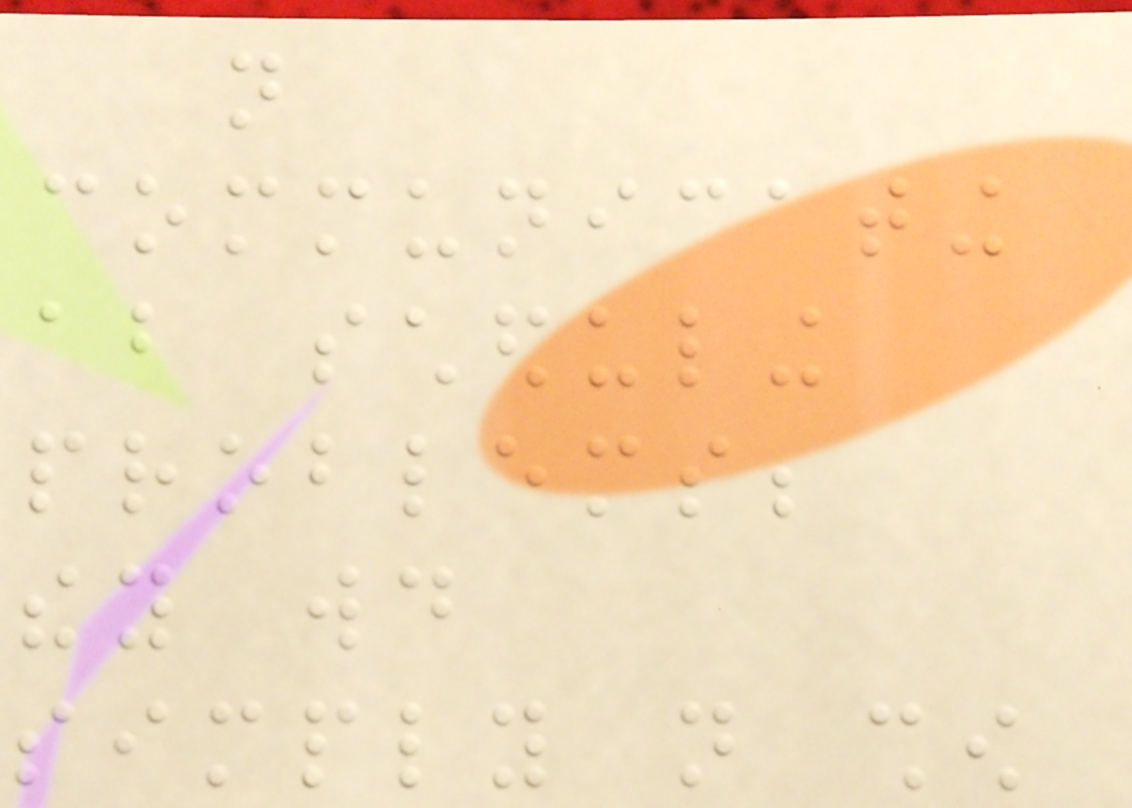not
communicating
about scheduling
problems;
they would
simply not show
